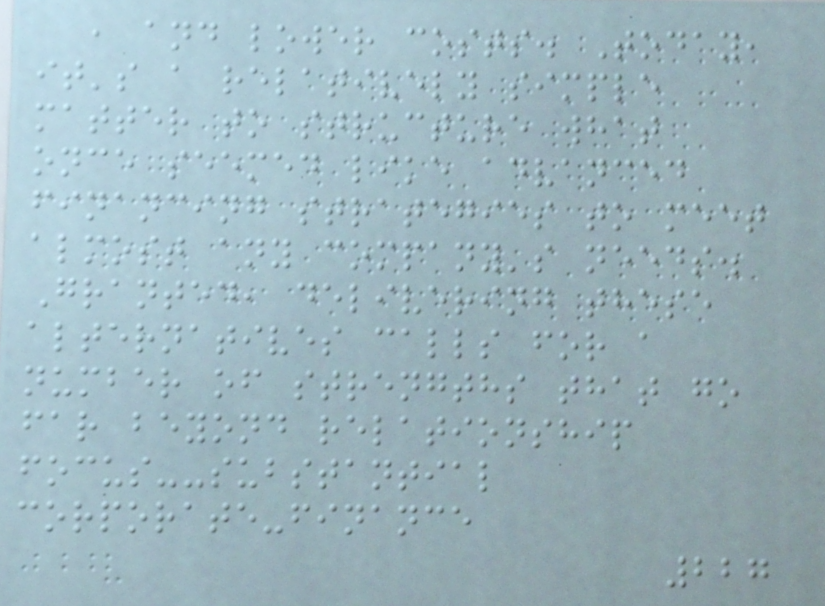, and lower costs. Today,
it's a relatively simple
matter to structure what
once seemed like advanced
financing strategies to meet
almost any company's needs.
Granted, delivering these
alternatives calls for a
number of strengths that go
far beyond relationship
focus--substantial
corporate-finance
227
